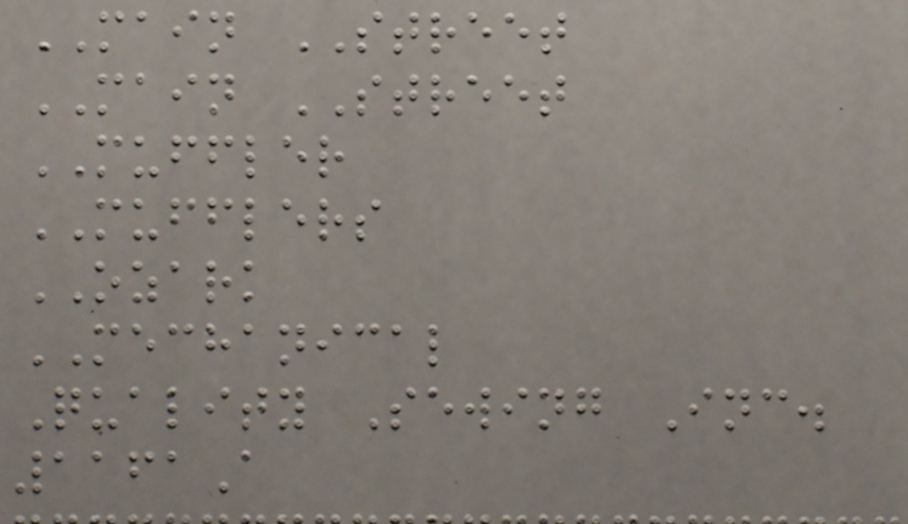MAIN STREET
MAIN STREET
MUFFLER
MUFFLERS
OZARK
MECHANICAL
Quality Sewing Inc.
1161A
